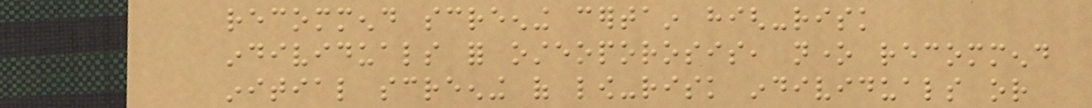recommend screening certain high-risk
individuals for osteoporosis, none recommend
initial screening of low-risk individuals or
